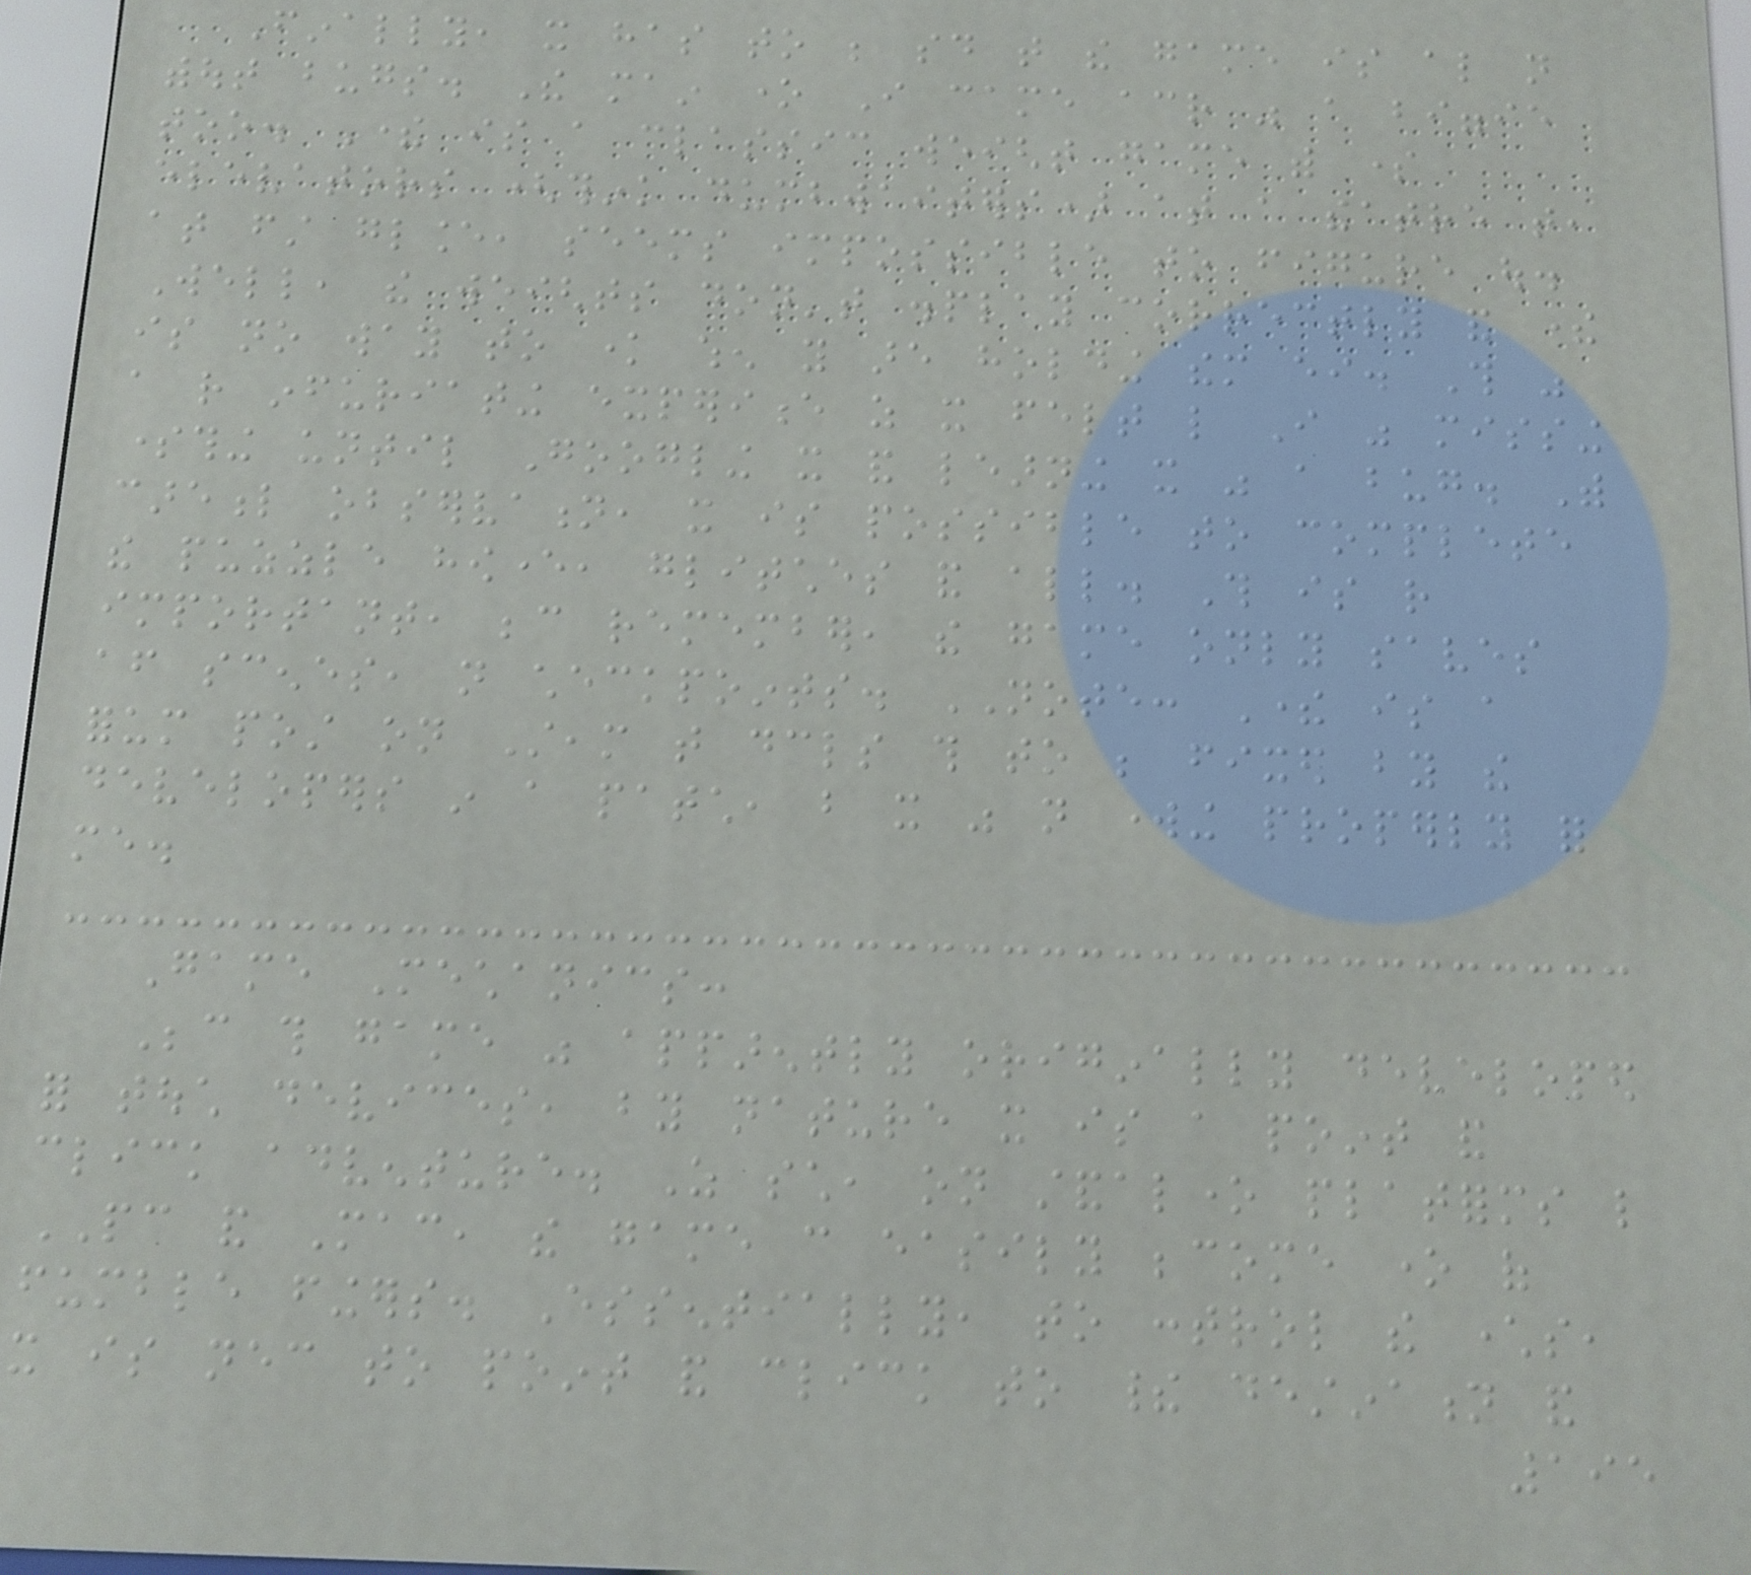Finally, it has to be said that the game is also not
without bugs. The main one I came across was a biggie
too. There is a classic weight game with some
elevators (think dumbwaiters) at a theatre that,
at first glance, seems impossible to figure out.
Well, the weights don't display correctly and there
is no way to know when you are holding them either. This was
a rather infuriating experience as it felt like I was missing
something until Googling it and learning it was a bug. With
careful observation, it is possible to complete
the puzzle however, glitches and all. This is rather
important, because remember, the game only saves
after scenes, not checkpoints. NOTE: There is a
forum post on Steam that declares this to be fixed by the
developers in a patch, but it was not working properly for
me.
Game Mechanics:
Because this game was apparently originally developed
for touch devices, by nature it is a point and
click adventure. As such, on standalone platforms like
PC and Mac, the game can easily become one of
fumble fingers. Essentially, to control the characters,
it is necessary to point and click to their destination and
195
